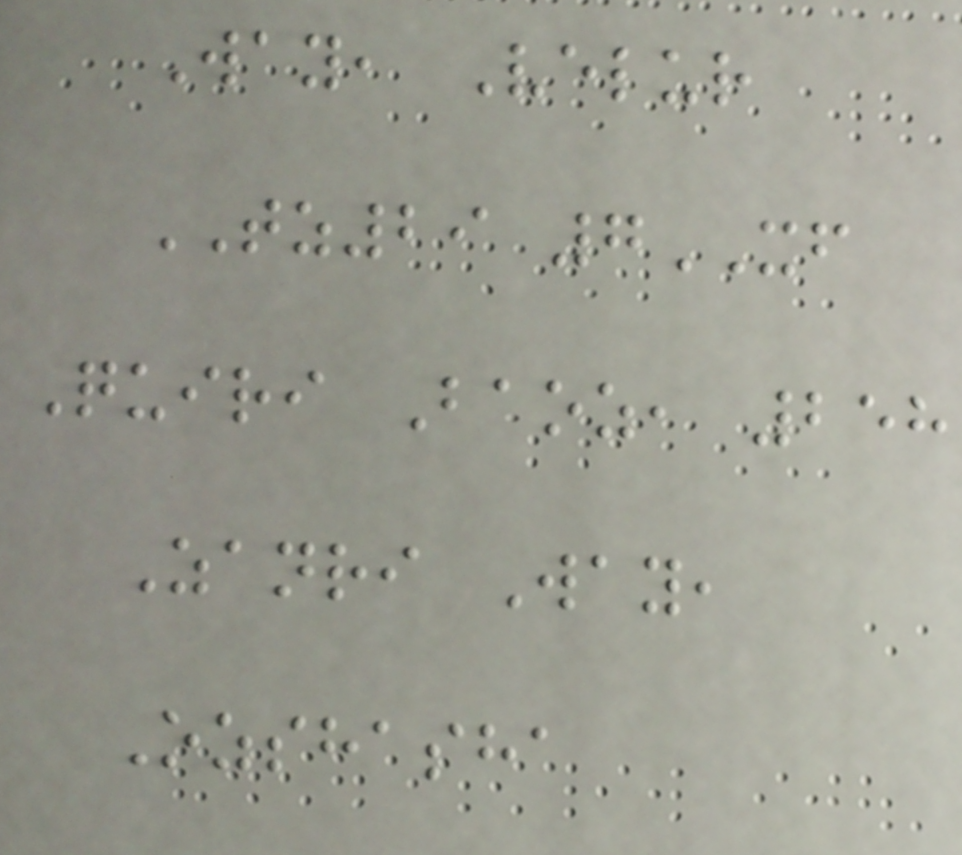Way, Velur
TZ29 7XF
Quiri Baoz, 258
Zanri Way,
Ozshasha
